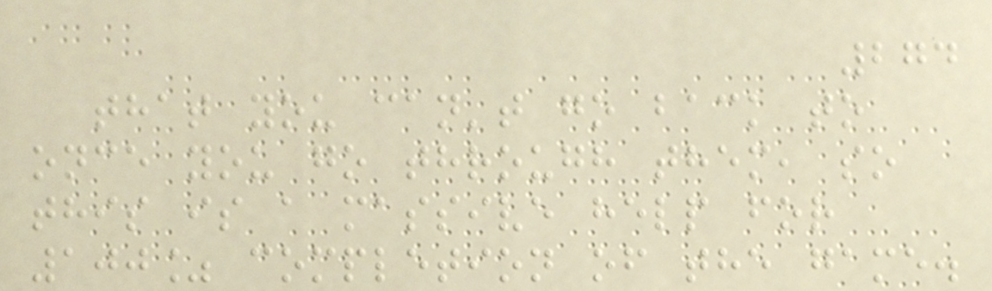274
that you can't go back to
once you go through them, so
this is a massive help for
100% completion of the game.
